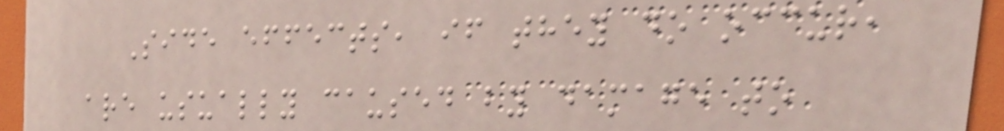Side effects, if they do occur,
are usually caused by damage to
